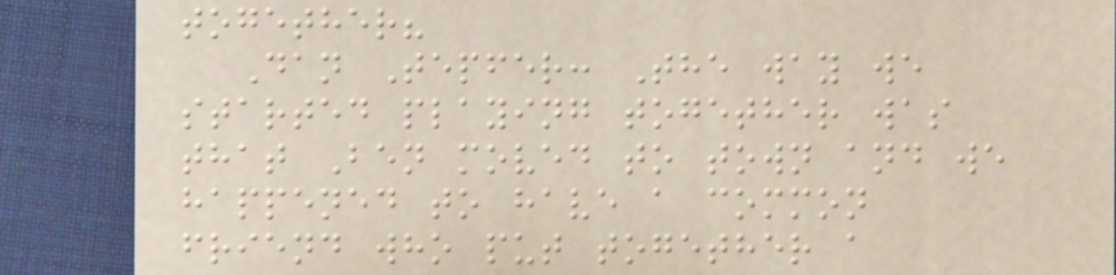together?
Dan Tepfer: The way we
started playing together was
that Ben moved to town and we
happened to have a common
friend who put together a
